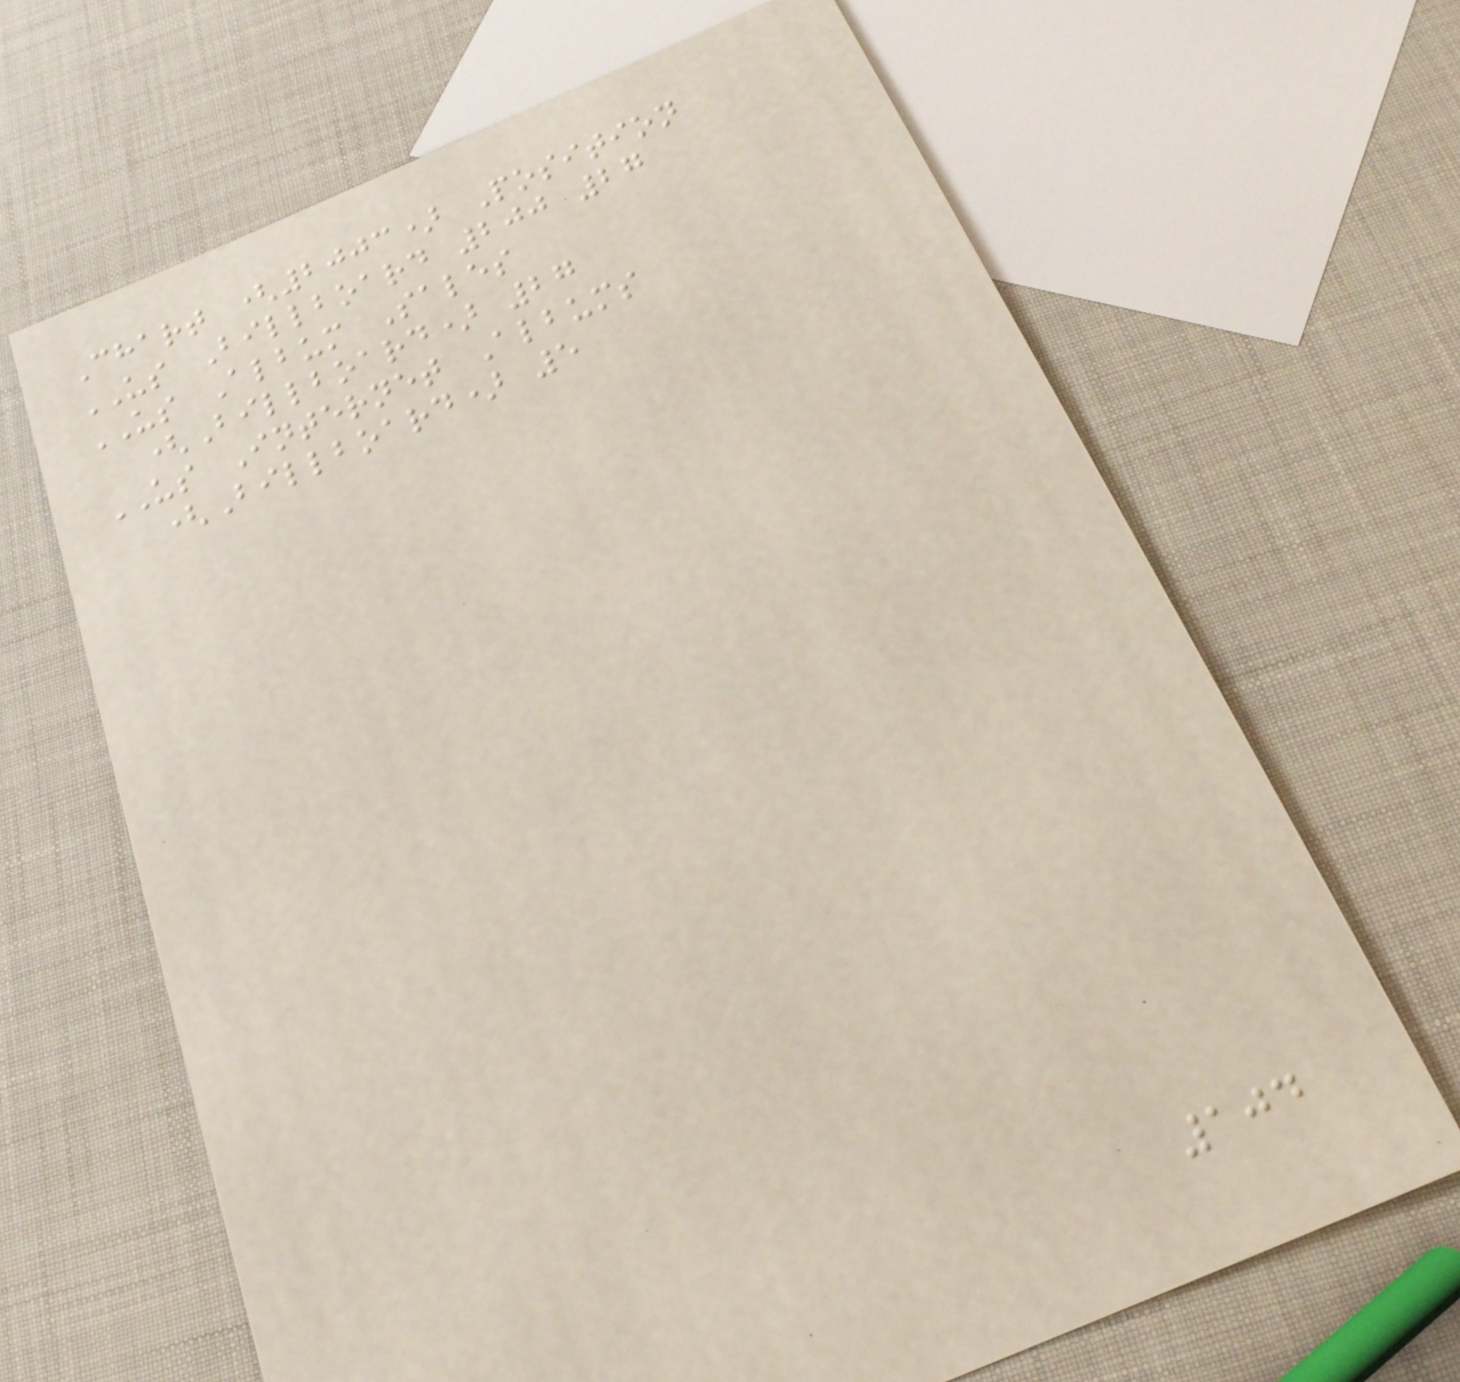Chart (2003) Position
US Billboard 200 27
US Album Sales
(Billboard) 27
US Internet Albums
(Billboard) 5
104
